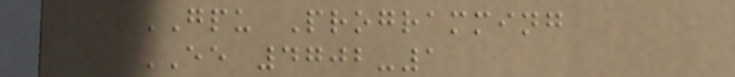GPU Programming
EE 4702-1
